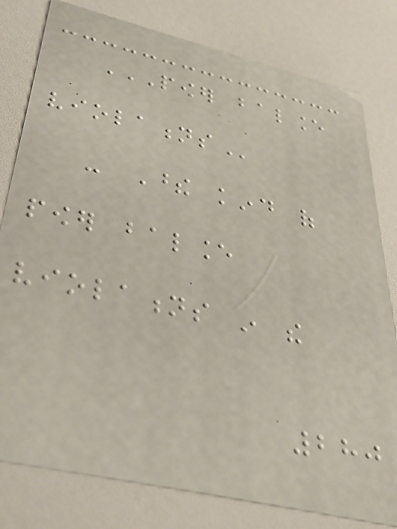POWER BALANCE
VIOLATIONS
- These kind of
power balance
violations in the
280
